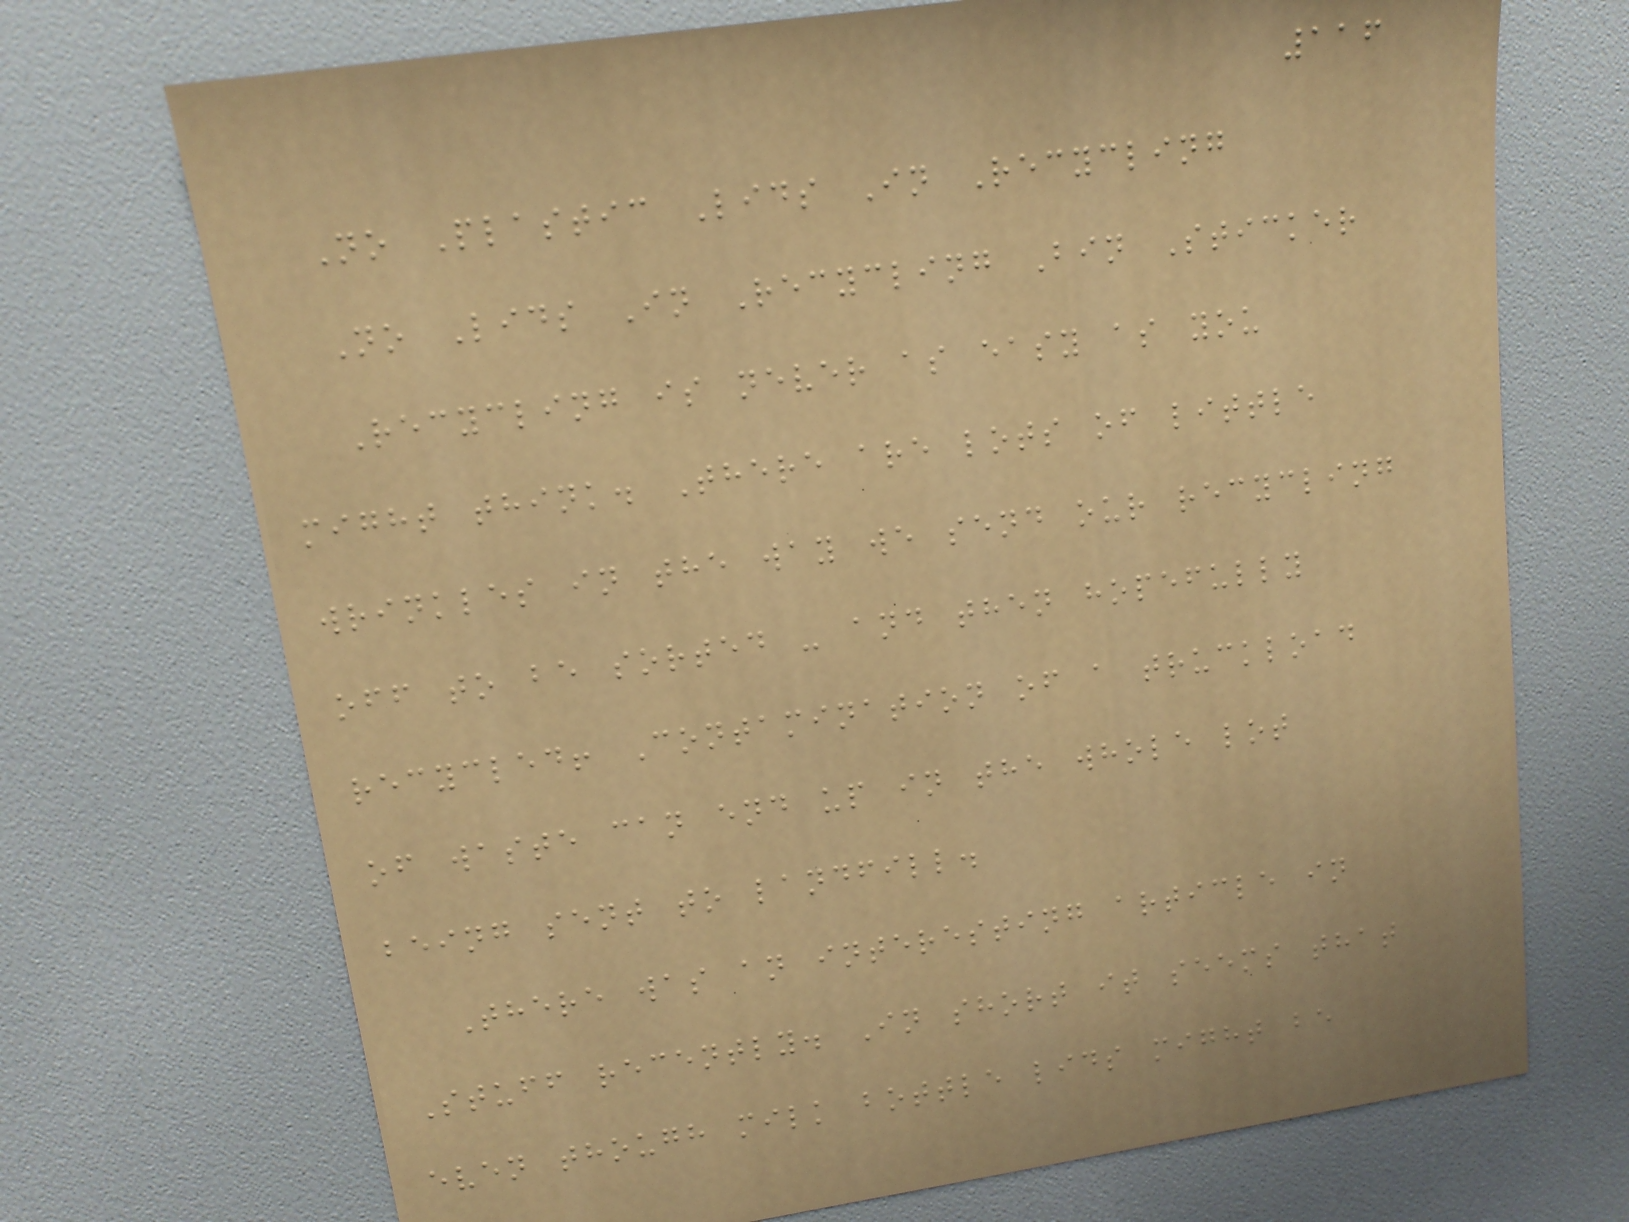116
No Plastic Lids In Recycling
No Lids In Recycling Bin Sticker
Recycling is never as easy as you
might think. There are lots of little
wrinkles in the way we send our recycling
off to be sorted - and then hopefully
recycled! Contamination of a truckload
of waste can end up in the whole lot
being sent to landfill.
There was an interesting article in
Stuff recently. In short it seems that
even though milk bottle lids might be
